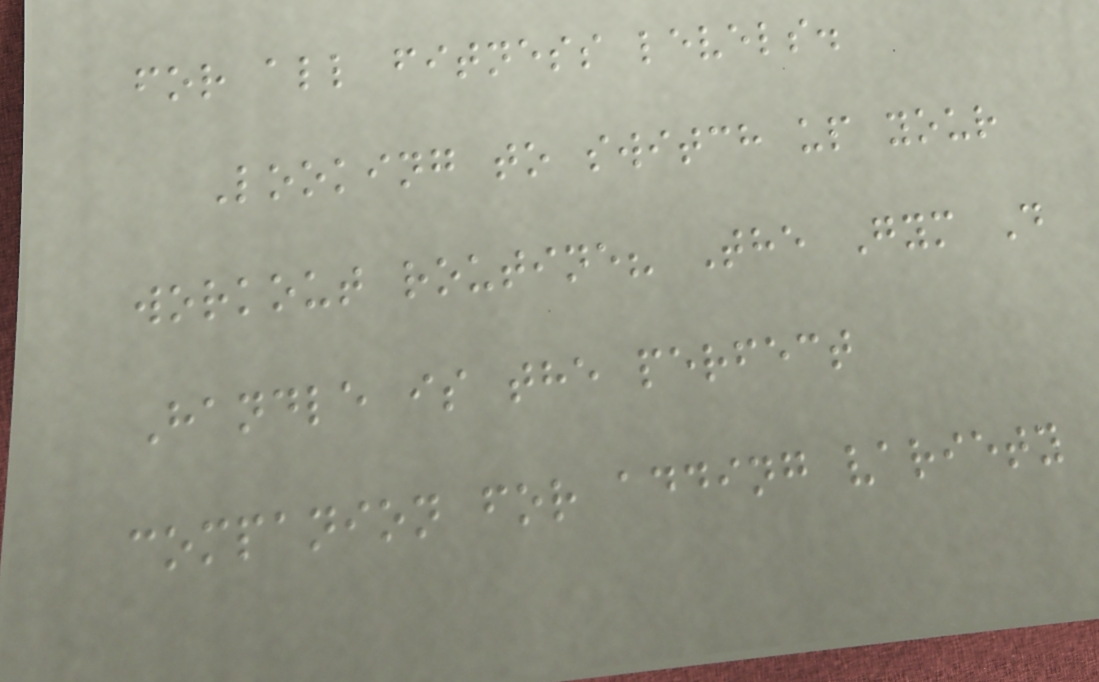for all fitness levels.
Looking to switch up your
workout routine? The Gym D
Handle is the perfect
companion for adding variety
